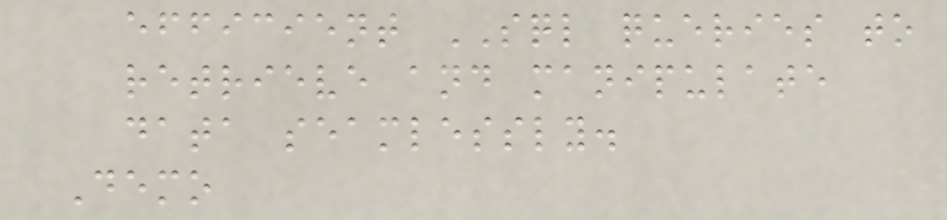efficient SQL queries to
retrieve and manipulate
data seamlessly.
Demo
